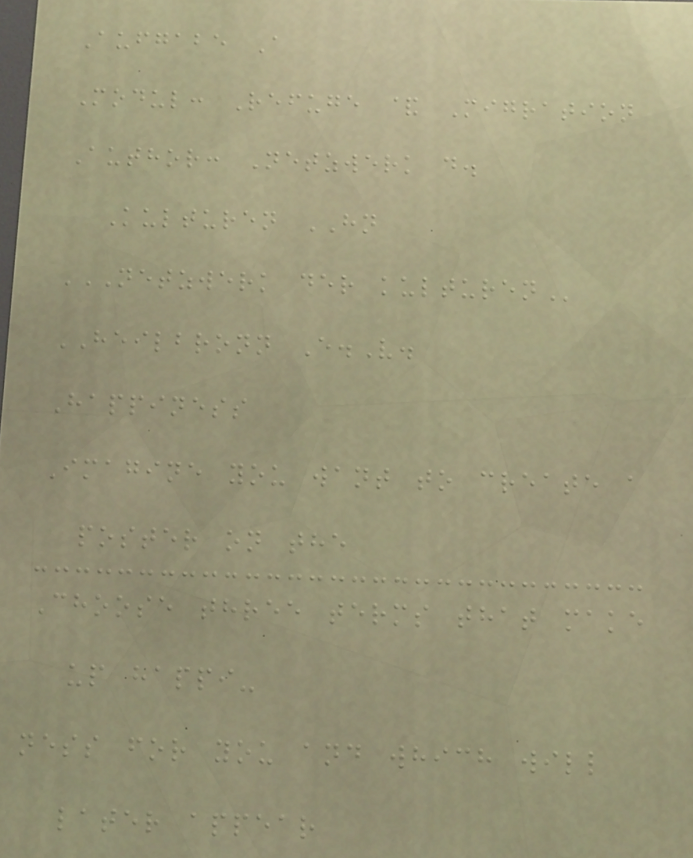Aufgabe A
Modul: Refuge & Migration
Author: Netzwerk d.
Kulturen HN
NETZWERK DER KULTUREN
HEILBRONN E.V.
Happiness
Imagine you want to create a
poster on the
Choose three terms that make
up happi-
ness for you and which will
later appear
